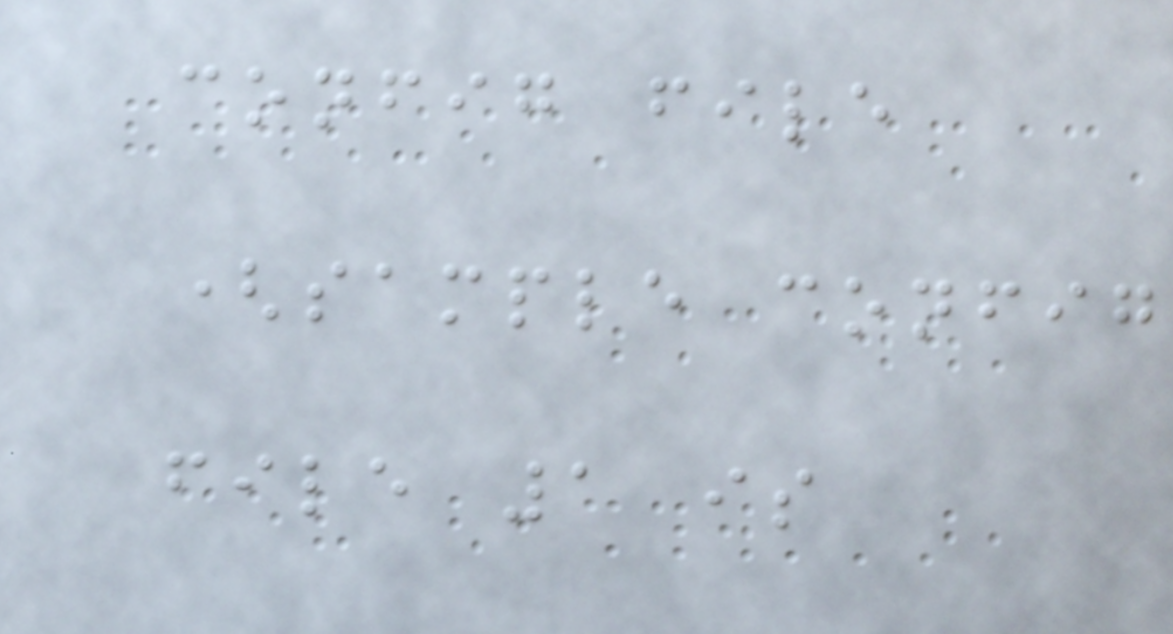config file
(sample config
file 1 is
